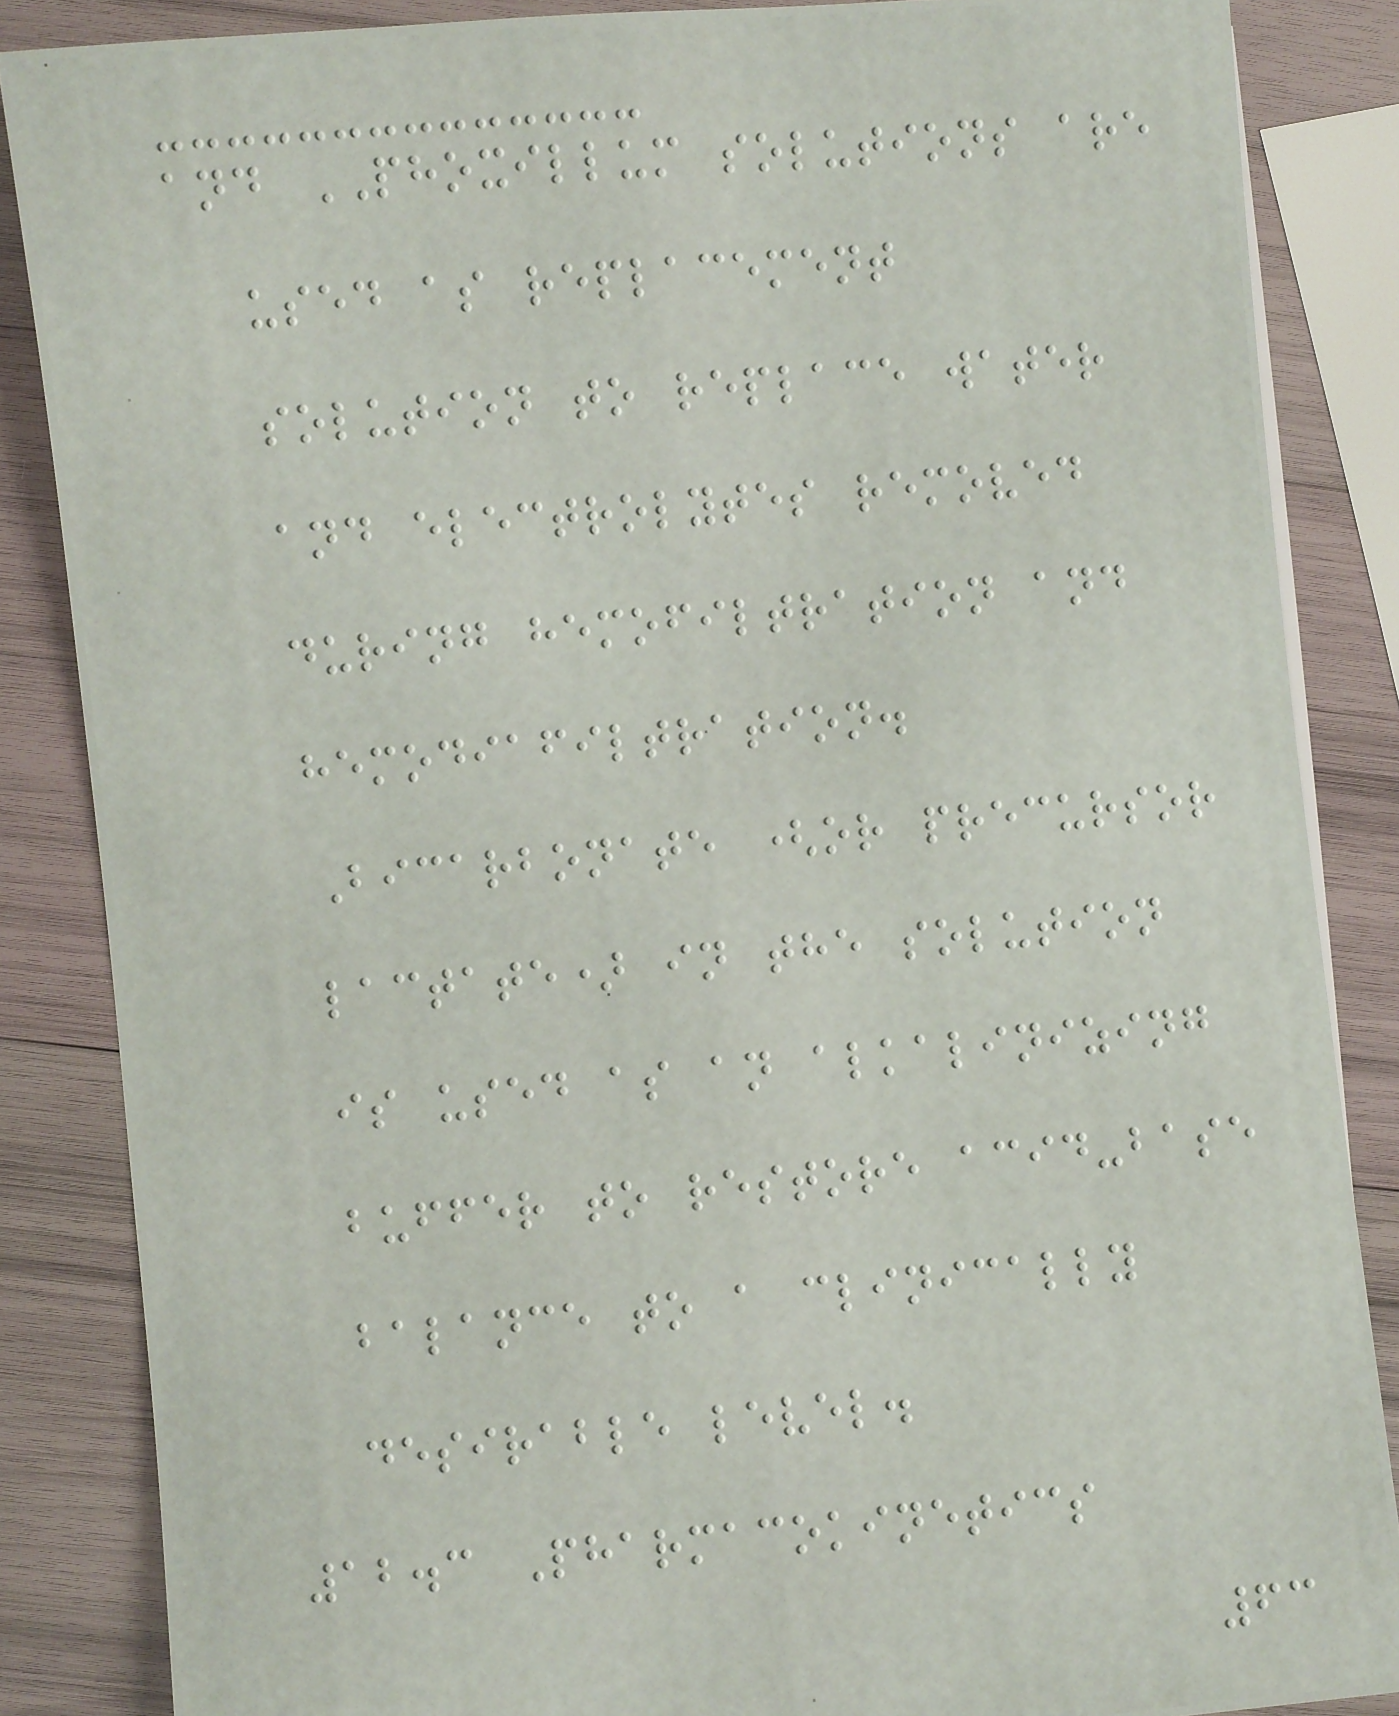and PHOXILLUM solutions are
used as replacement
solution to replace water
and electrolytes removed
during hemofiltration and
hemodiafiltration.
Bicarbonate (or precursor
lactate) in the solution
is used as an alkalinizing
buffer to restore acid-base
balance to a clinically
desirable level.
12.3 Pharmacokinetics
63
